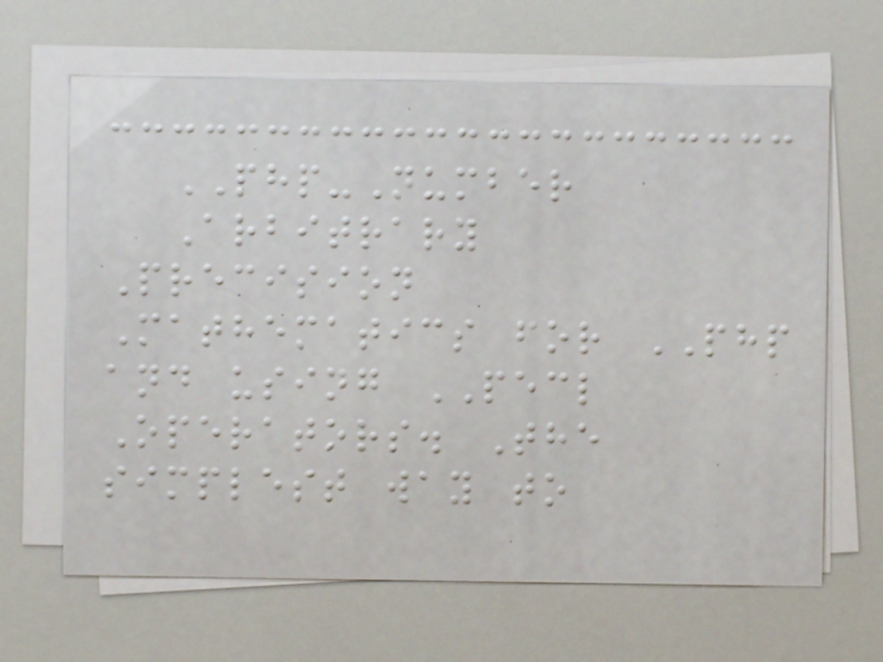PHP-Number
Arbitrary
Precision
Mathematics for PHP
and using PECL
Operators. The
simplest way to
